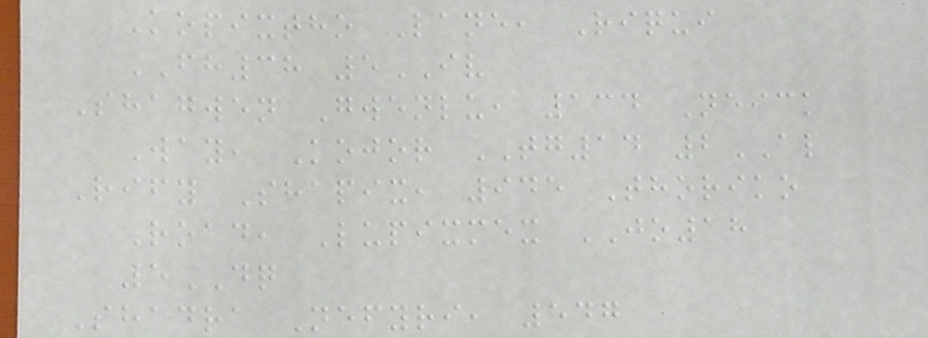Kopixtho Lane, Riqui
FH38 5IV
Shagwen Gwenlu, 134 Neick
Way, Kojor TG14 2AL
Rify Shapix, 945 Thoriko
Road, Lupixmex JO18
5DQ
Shadra Nefyri, 547
